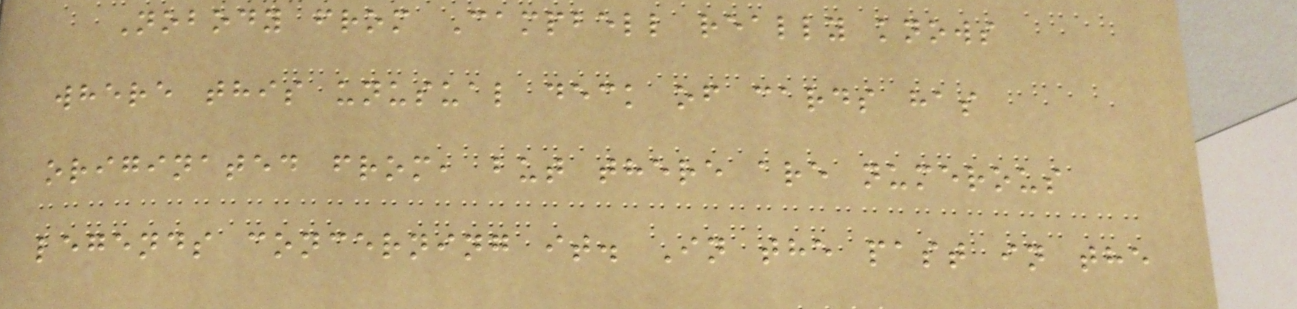Nobody from Campbell really knows
where this unusual deck of cards has
originated from, but there are numerous
legends concerning it. In the past in the
